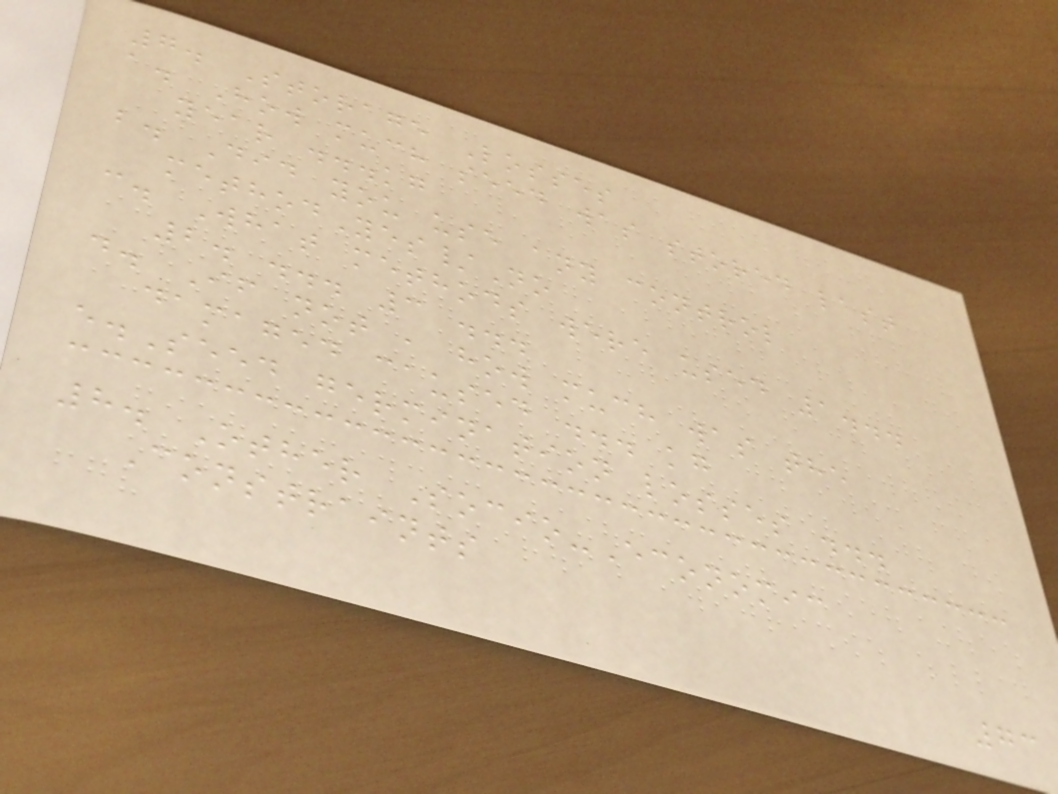7. Storage Losses
a. How much seed was stored last
year ...kg
b. Did you use any control
methodYes/No
c. What methods were used 1...
2. ... 3 ...
d. If not , how much was the
damaged caused ... kg
e.Seed germination losses ...
8. Other Socio-Economic
Constraints
73
